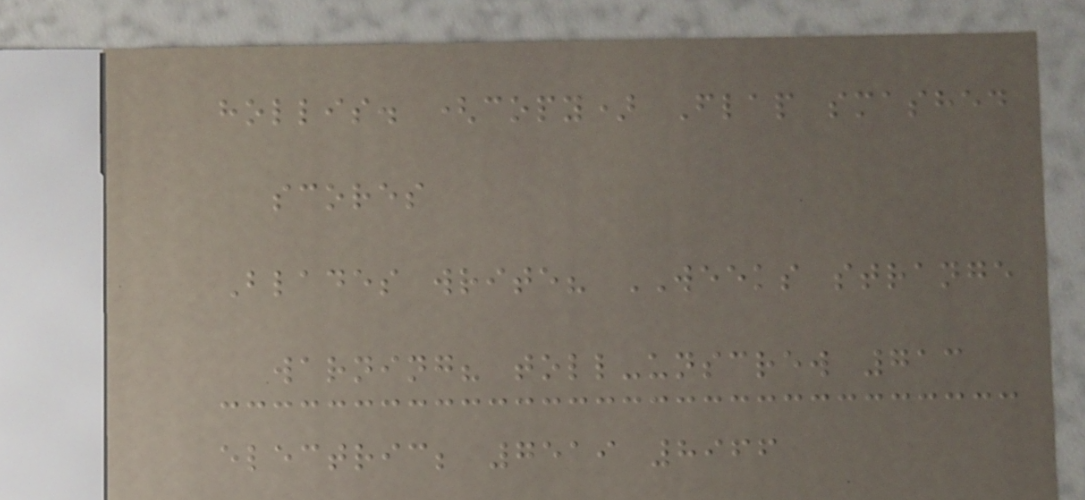hollis. (copy) Flap smashed
scores
Blades write? WEEKS strange
warning? toll-unscrew 713
electric; 7519 8966
